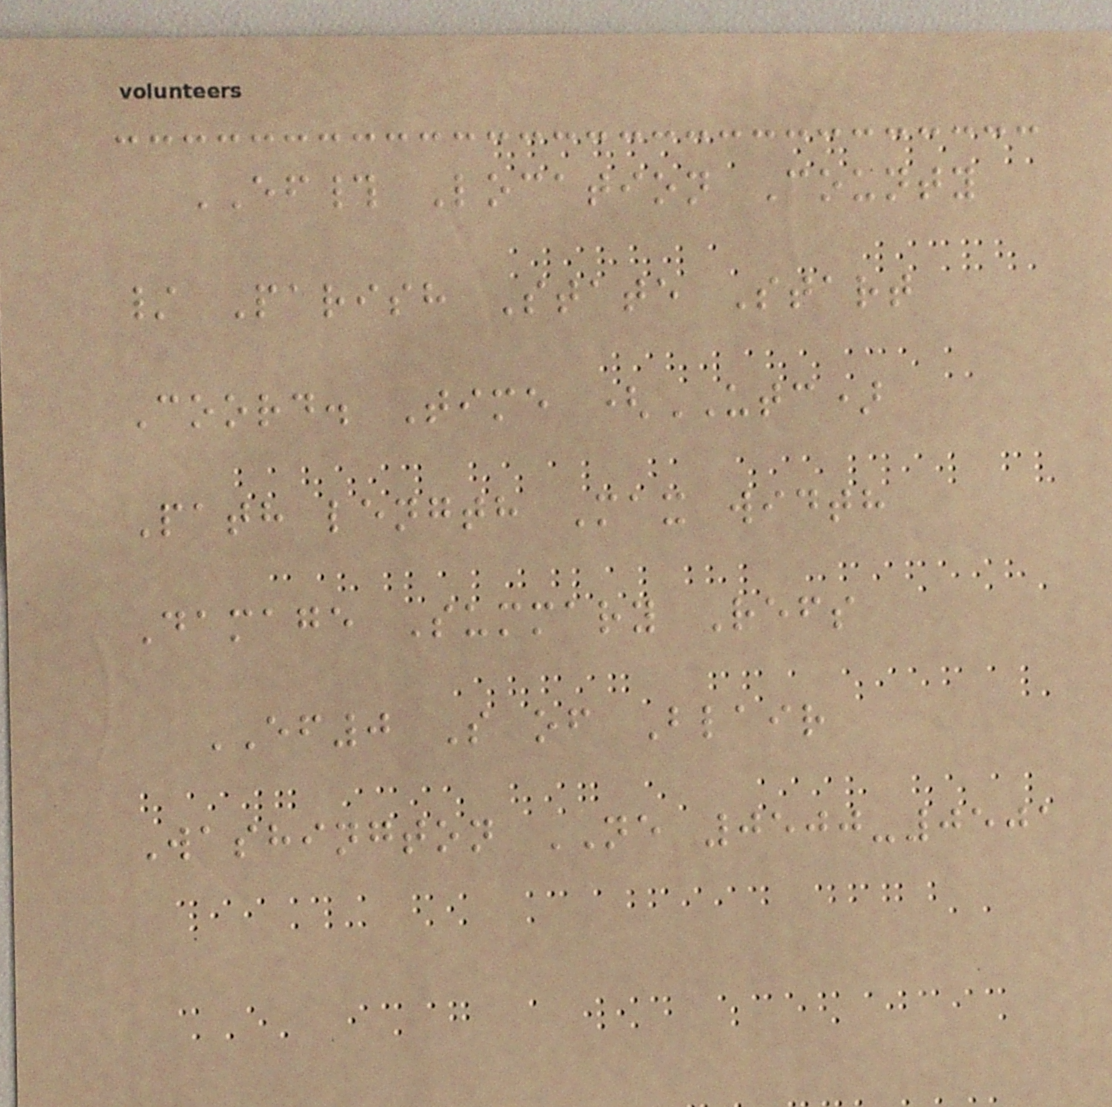EF# Location County
/ Parish State Start
Coord. Time (UTC)
Path length Max width
Damage Summary Refs
EF0 S of Blair
Washington NE 0500-0501
